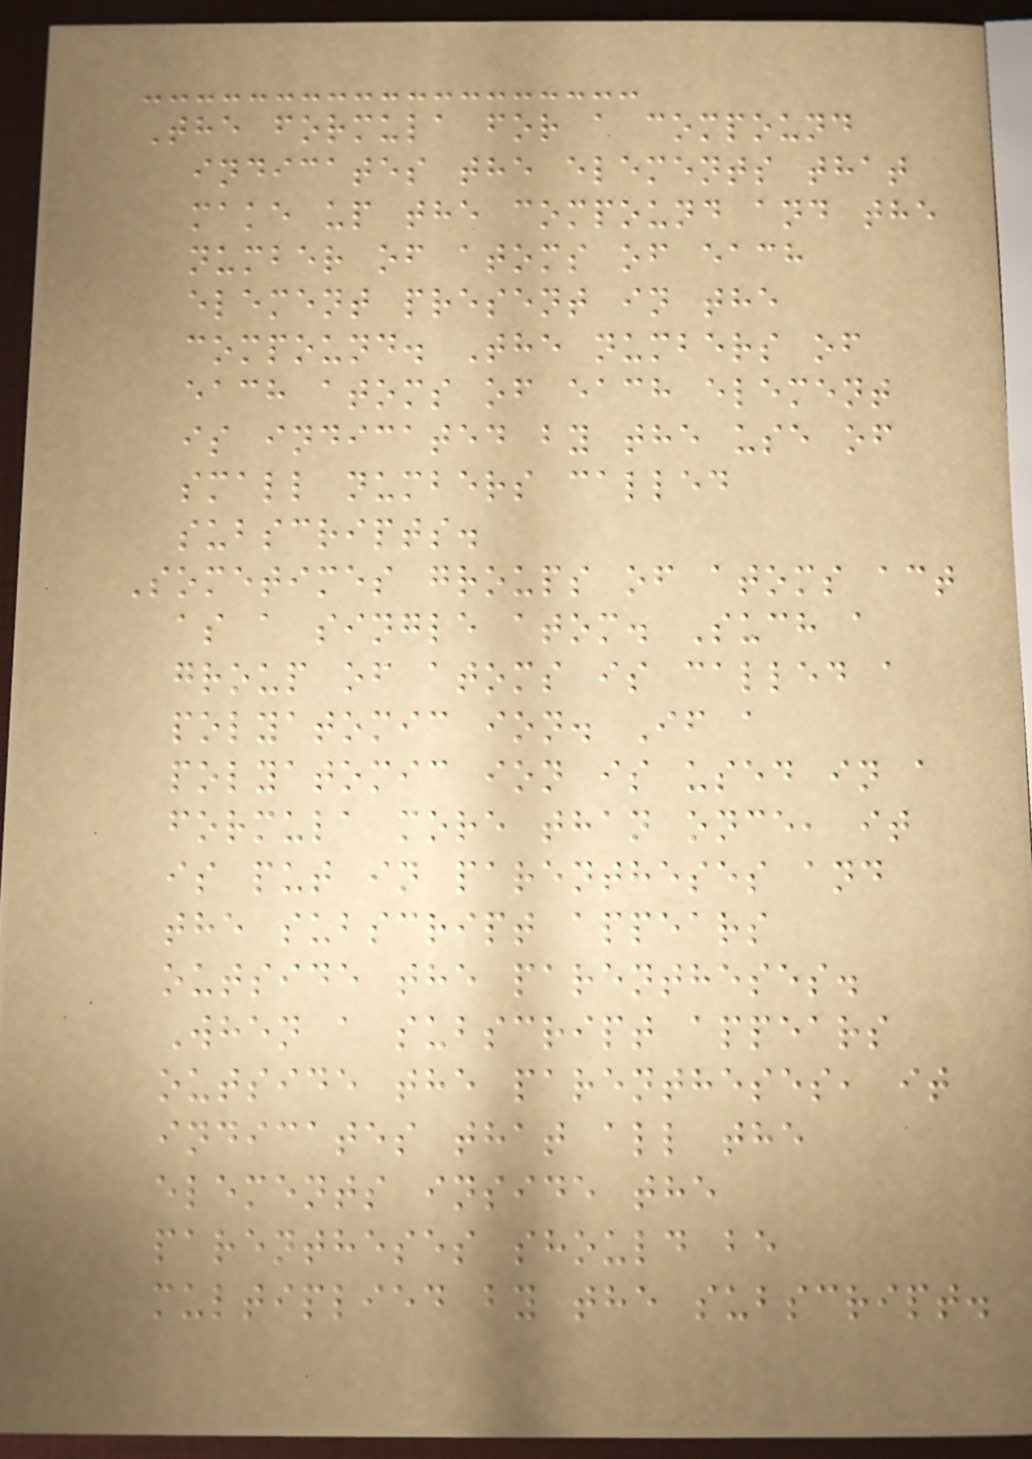The formula for a compound
indicates the elements that
make up the compound and the
number of atoms of each
element present in the
compound. The numbers of
each atoms of each element
is indicated by the use of
small numbers called
subscripts.
Sometimes groups of atoms act
as a single atom. Such a
group of atoms is called a
polyatomic ion. If a
polyatomic ion is used in a
formula more than once, it
is put in parentheses and
the subscript appears
outside the parentheses.
When a subscript appears
outside the parentheses, it
indicates that all the
elements inside the
parentheses should be
multiplied by the subscript.
